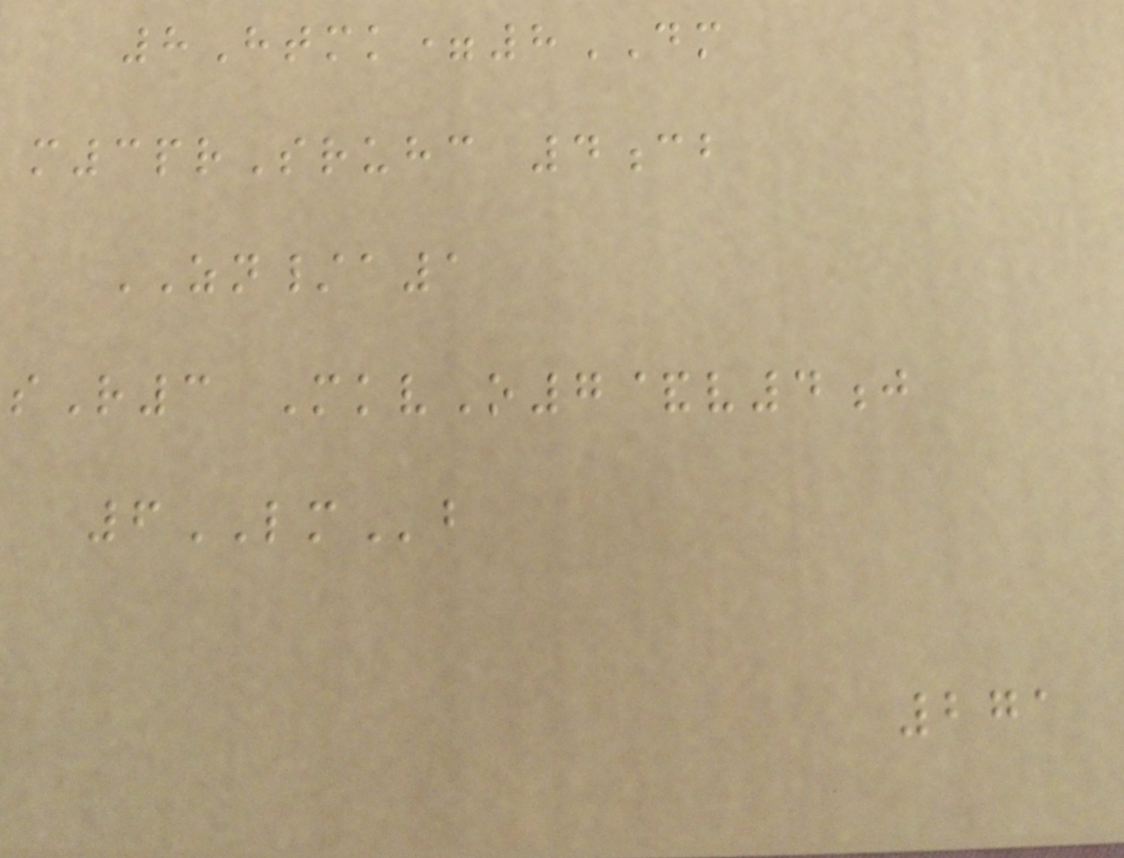8Htmk=8DM
m3prSruhc 4cb
ZN/a1
sR3 MkvO7&v4j
6LMb
271
